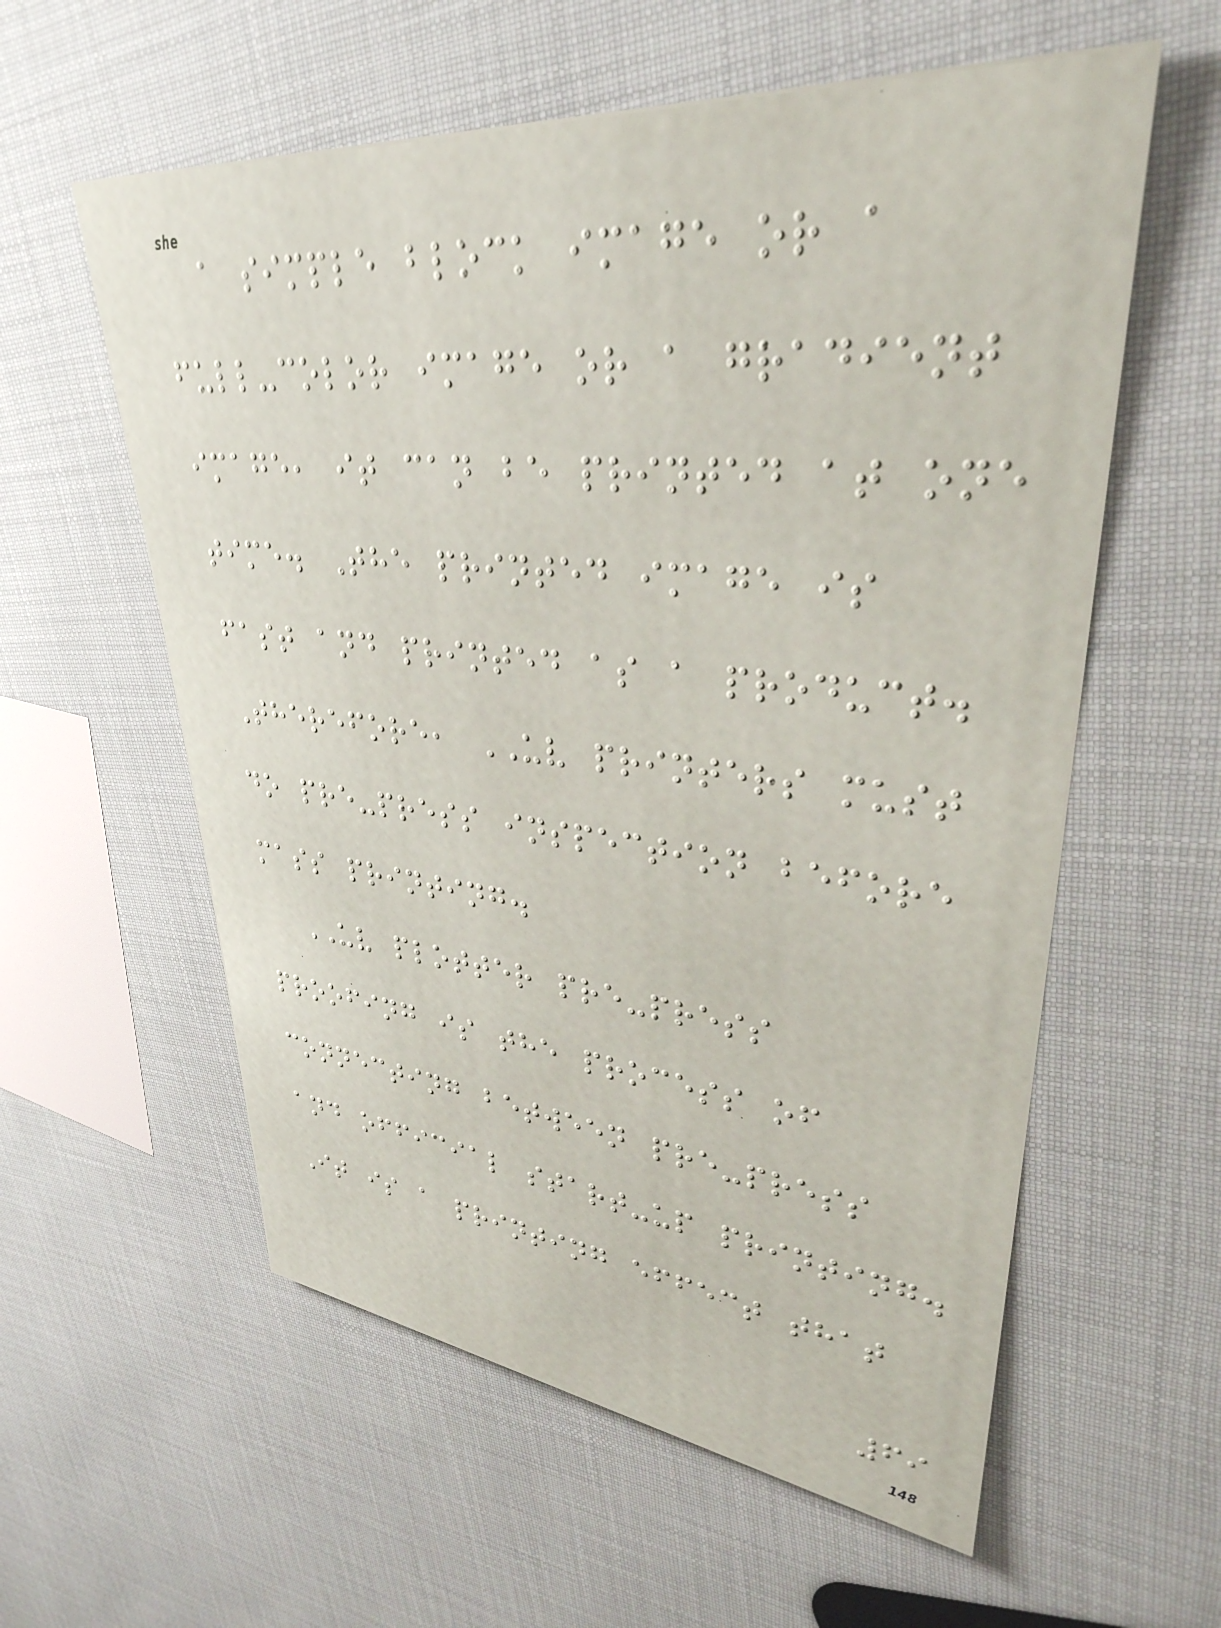a simple block image or a
full-color image or a gradient
image, it can be printed at one
time. The printed image is
fast and printed as a product.
Therefore, UV printers must
do pre-press inspection before
mass printing.
UV plotter pre-press
proofing is the process of
connecting between pre-press
and official start-up printing.
It is a printing effect that
69
